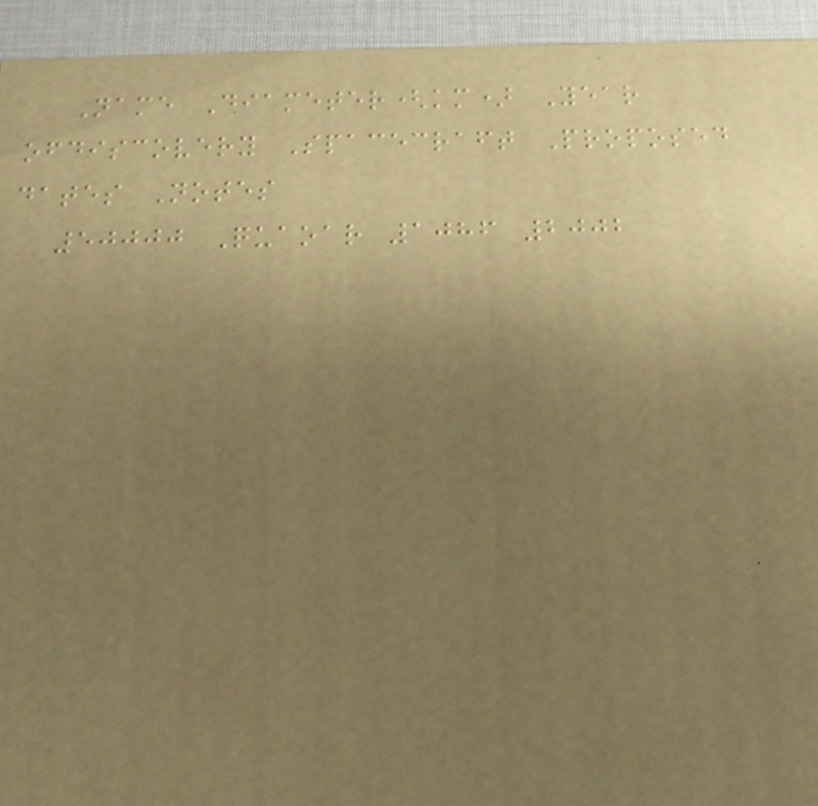Name Diameter(km) Year
ofdiscovery Spacecraft Proposed
dates Notes
50000 Quaoar 1086 2002
